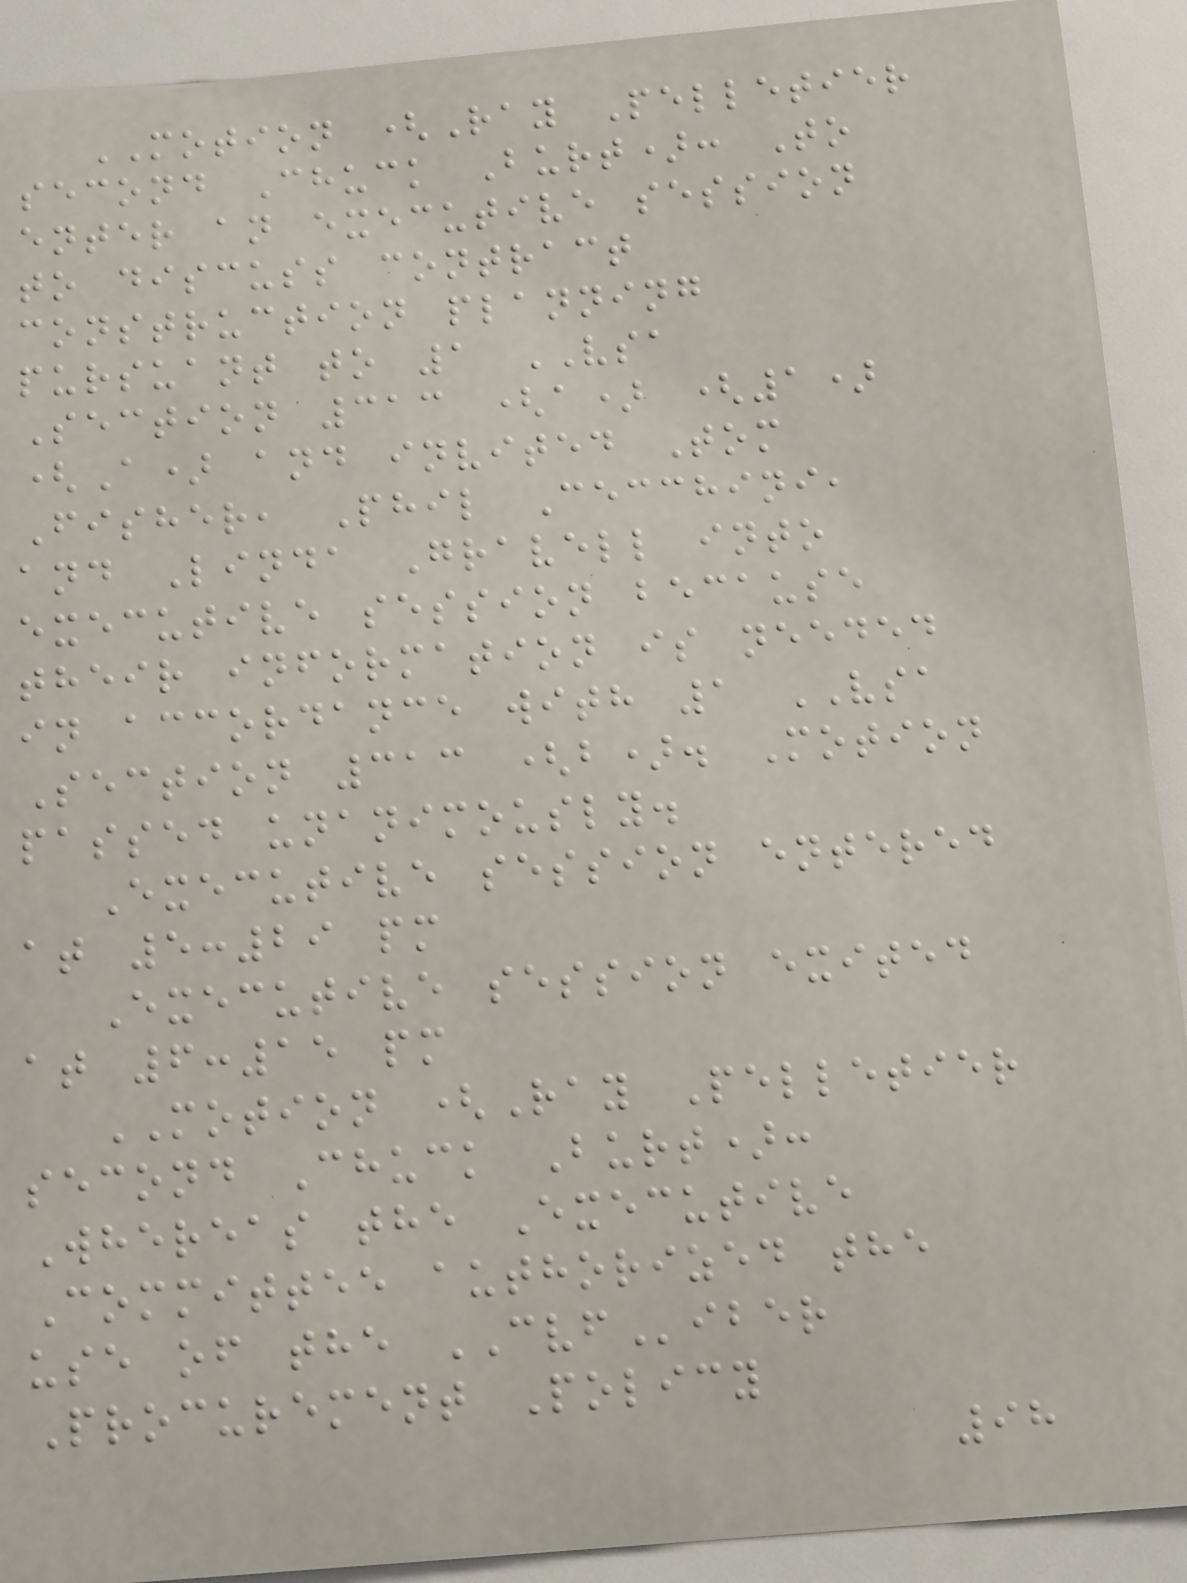MOTION (Ray Pelletier
second Chuck Burt): To
enter an executive session
to discuss contract
construction planning
pursuant to 1 VSA
Section 313 (a) (1)
(A) and invited Tom
Fisher, Phil Cecchini,
and Linda Gravell into
executive session because
their information is needed
in accordance with 1 VSA
Section 313 (b). Motion
passed unanimously.
Executive session entered
at 5:29 pm
Executive session exited
at 6:15 pm
MOTION (Ray Pelletier
second Chuck Burt):
Whereas the Executive
Committee authorized the
use of the CVFiber
Procurement Policy
98
